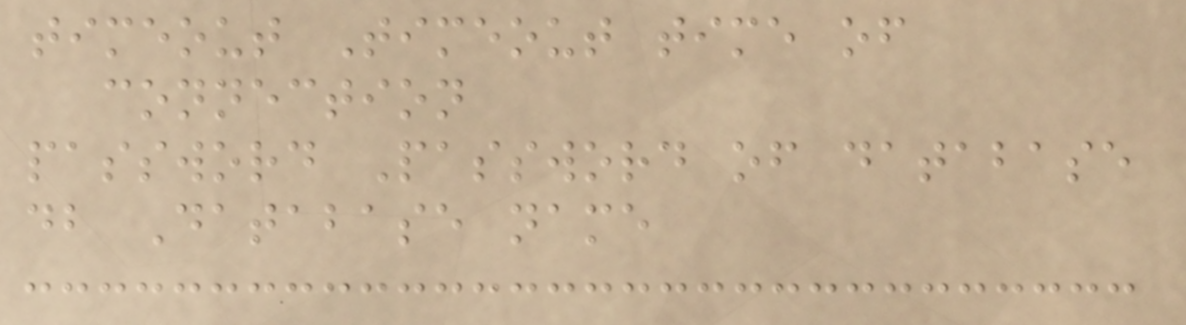timeout Timeout time of
connection
password Password of database
db Database name
